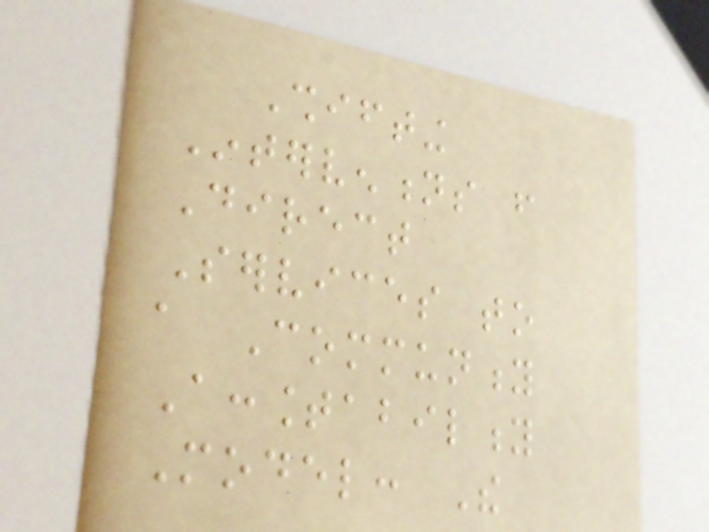Shifting
Interventions from
Direct
Services to
a Community
Accountability
Model: The
